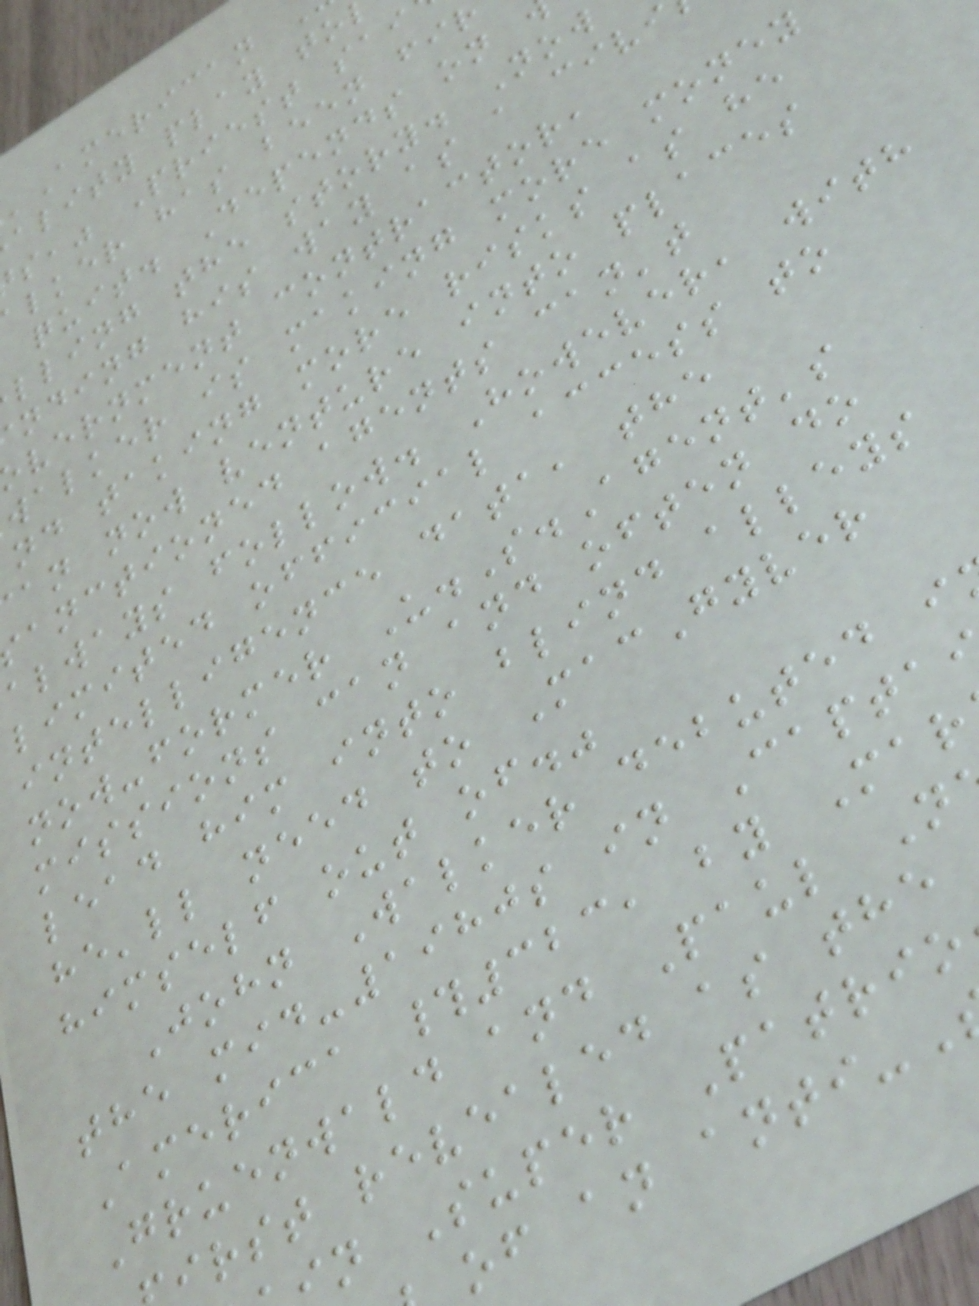'American
ality play to
s," Priest sai
lker has been fir
quit. Depends on
lling the story. Now
nding his way as a civi
vernment contractor,
walker is making more money
nd taking more risks as he
an now venture into places
anctioned agents can't
always follow. However, with
limited official access to
intelligence data, the
now-former U.S.Agent's
missions can and often do
lead him into blind alleys
he'll need to MacGyver
himself out of."
John Walker debuted i
the mid-1980s in Capta
America #323, by Mar
Gruenwald and Paul N
irst revealed as the
n Super Patrio
of an anti-
